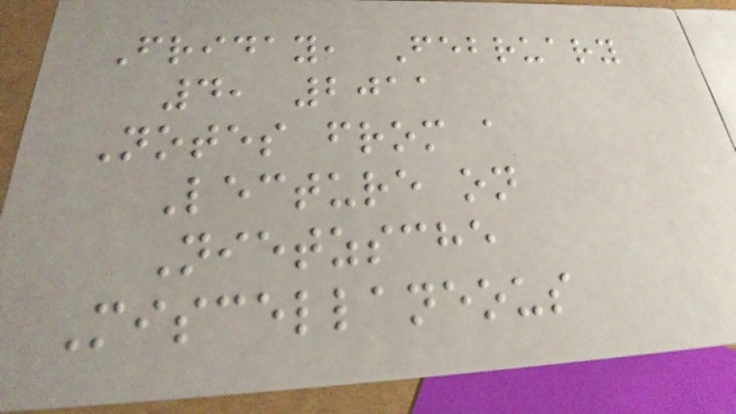Friday, February
4, 2011
Notes from a
Lecture on
Nietzsche
Miscellaneous
